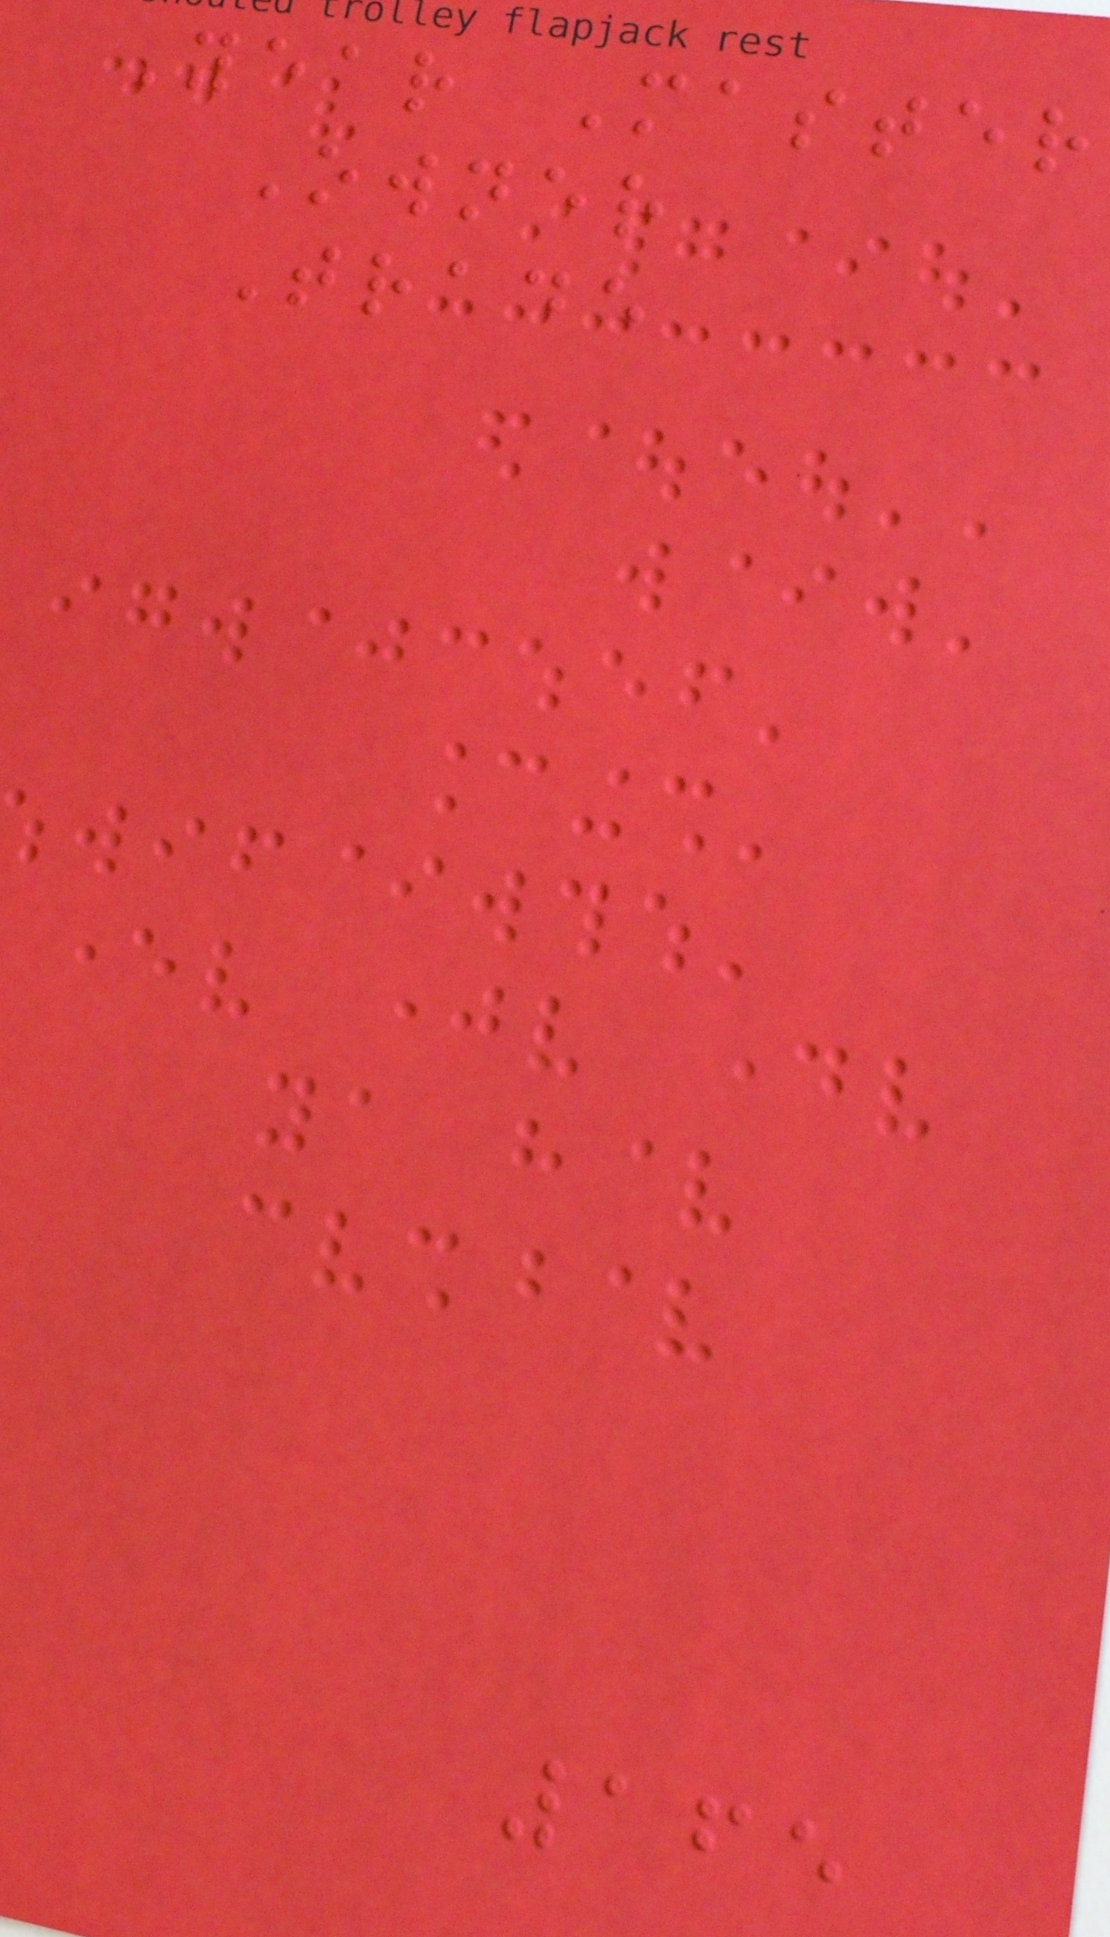Year Master
Owner
Trade
165
